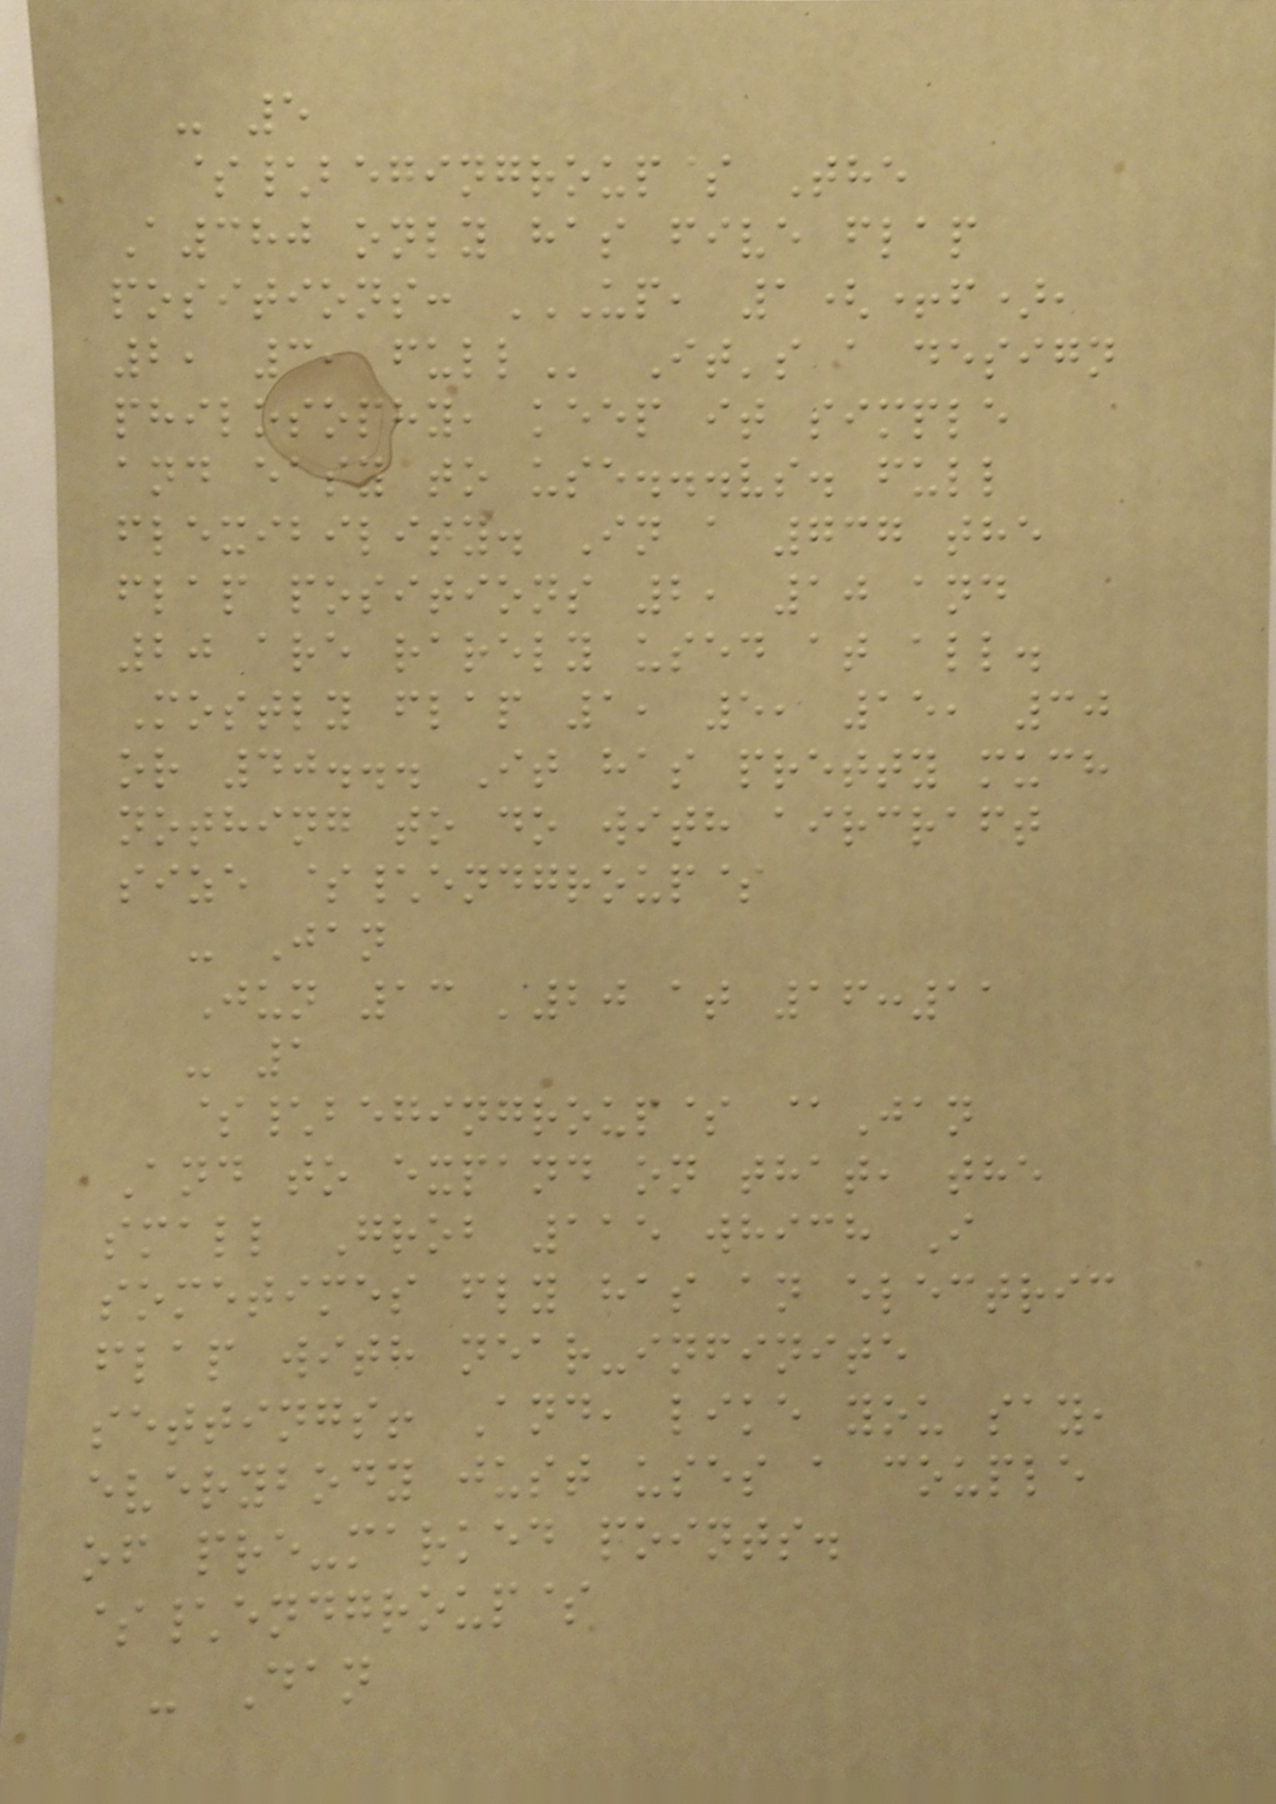- 5
$\begingroup$ The
A380 only has five flap
positions: UP, 1(+F),
2, 3, FULL It's a design
philosophy, keep it simple
and easy to use...vs. full
flexibility. In a 737 the
flap positions 2, 10 and
20 are rarely used at all.
Mostly flap 1, 5, 15, 30
or 40... It has pretty much
nothing to do with aircraft
size $\endgroup$
- Jan
Jun 13 '20 at 16:11
- 1
$\begingroup$ @Jan
And to expand on that, the
small Grob 115 which I
sometimes fly has an electric
flap with near-infinite
settings! And, like you say,
everybody just uses a couple
of pre-marked points.
$\endgroup$
- Dan
